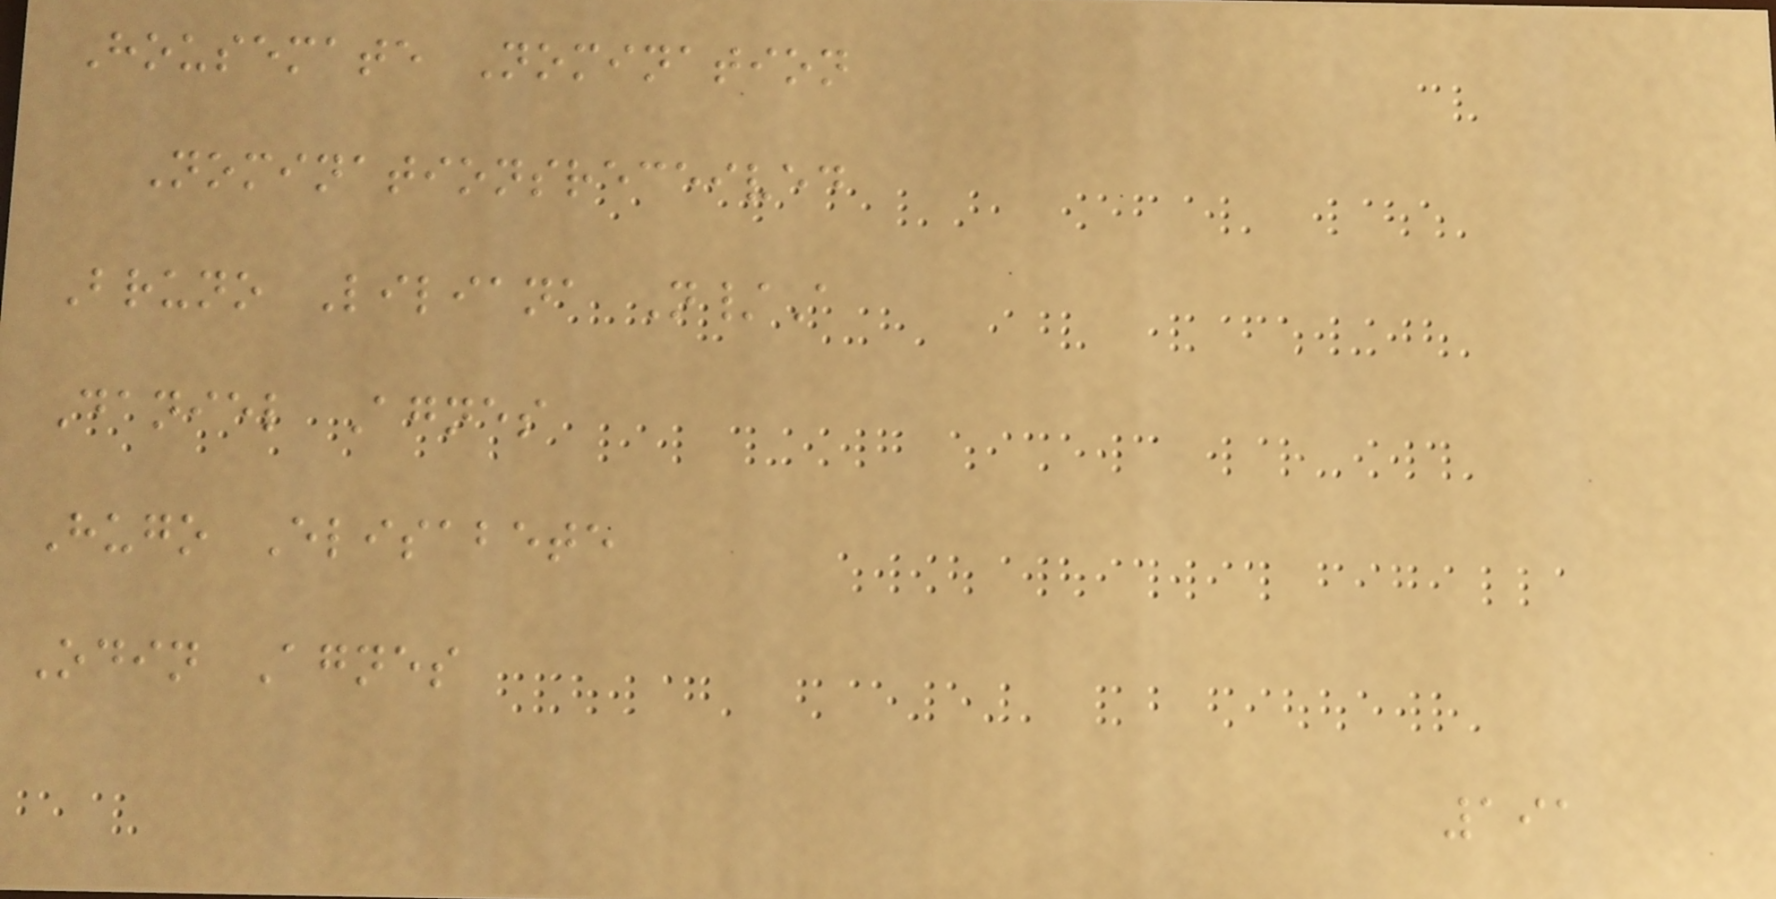Housemate Nomination
Nominationsreceived
Bruno Liliana N/A
Daniel Agnes
Hugo Elisabete
Odin Agnes
191
